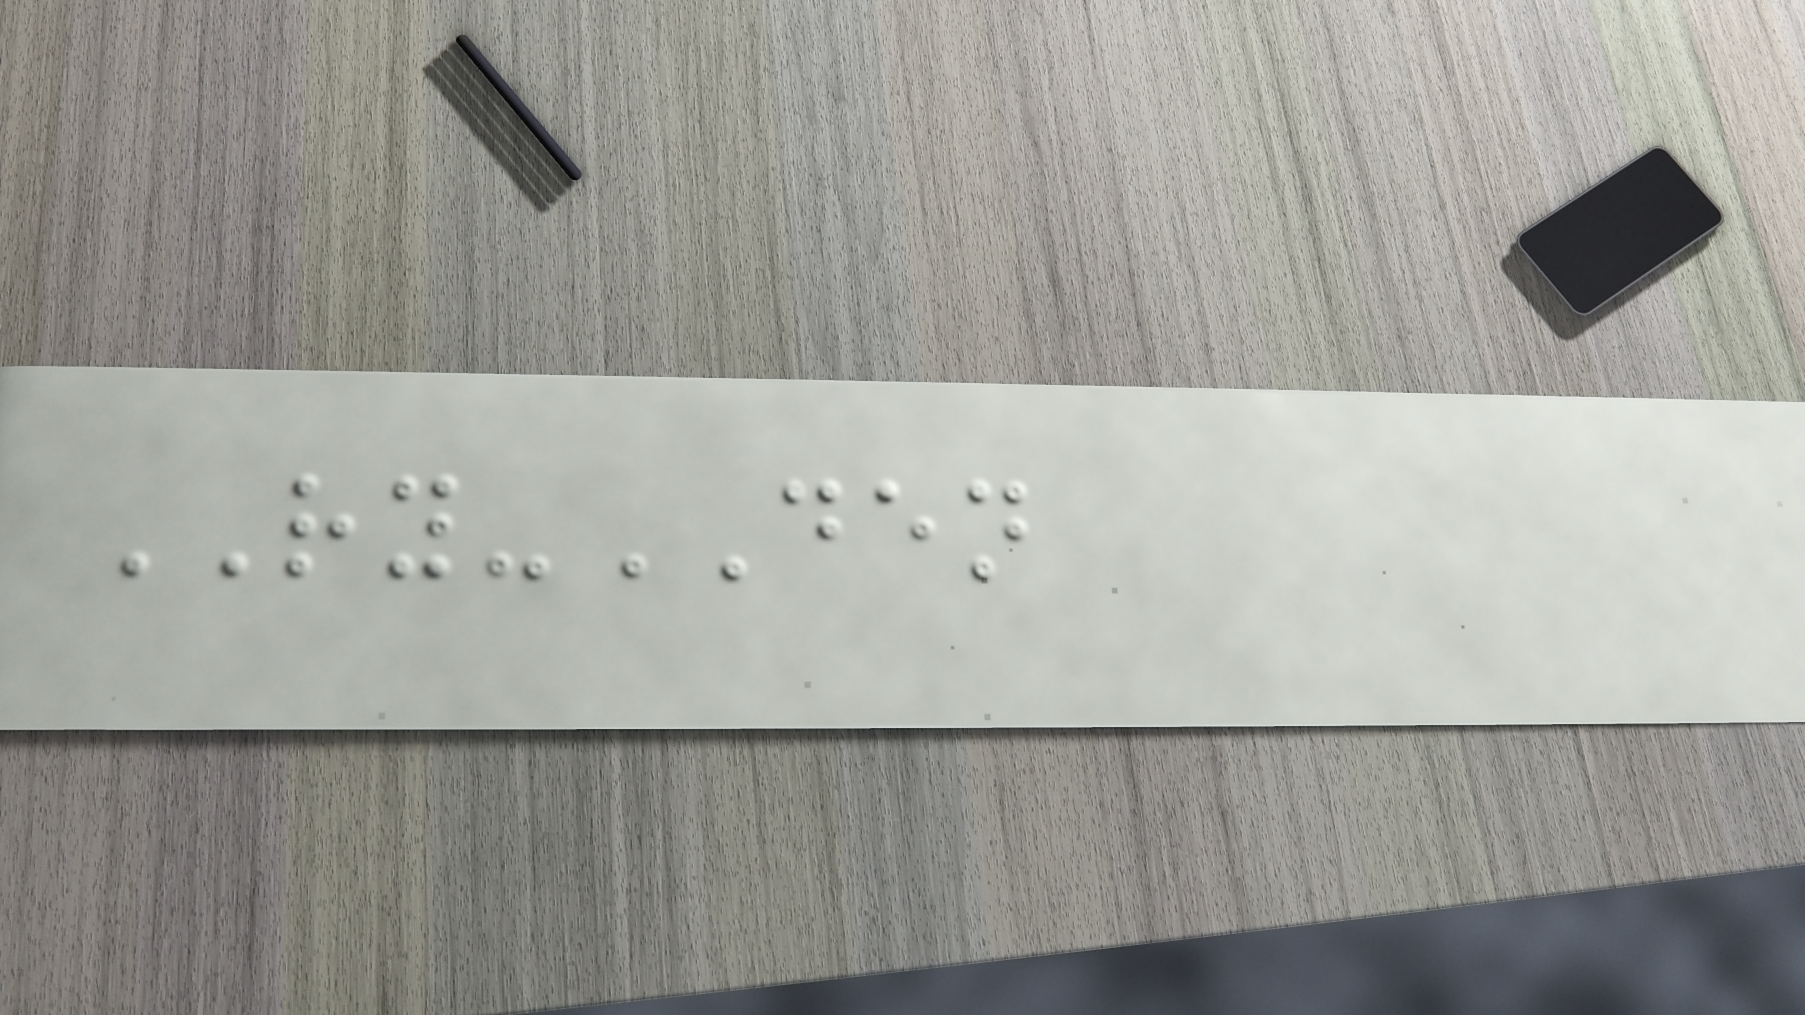RY-DEN
